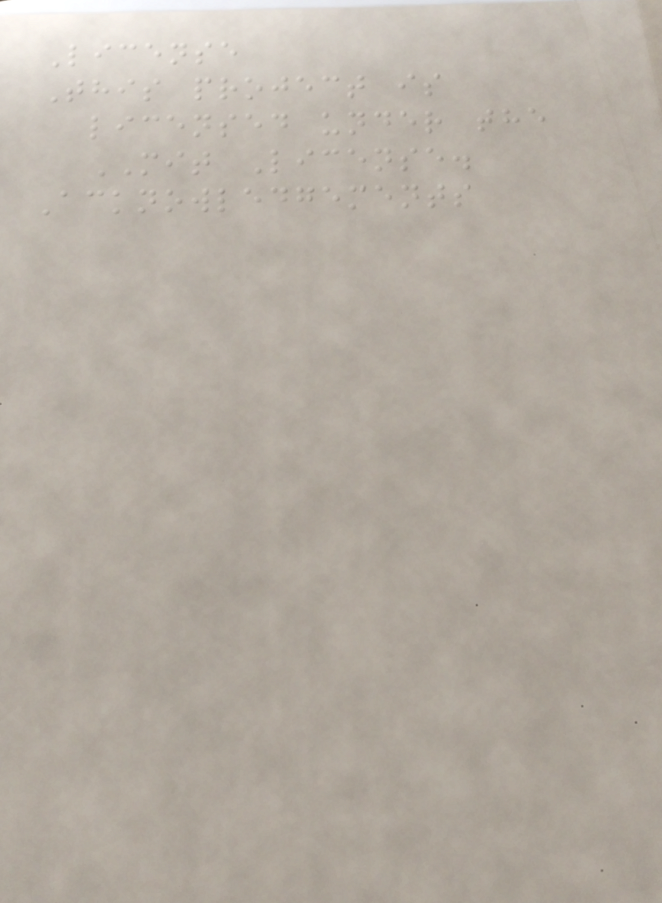License
This project is
licensed under the
MIT License.
Acknowledgements
